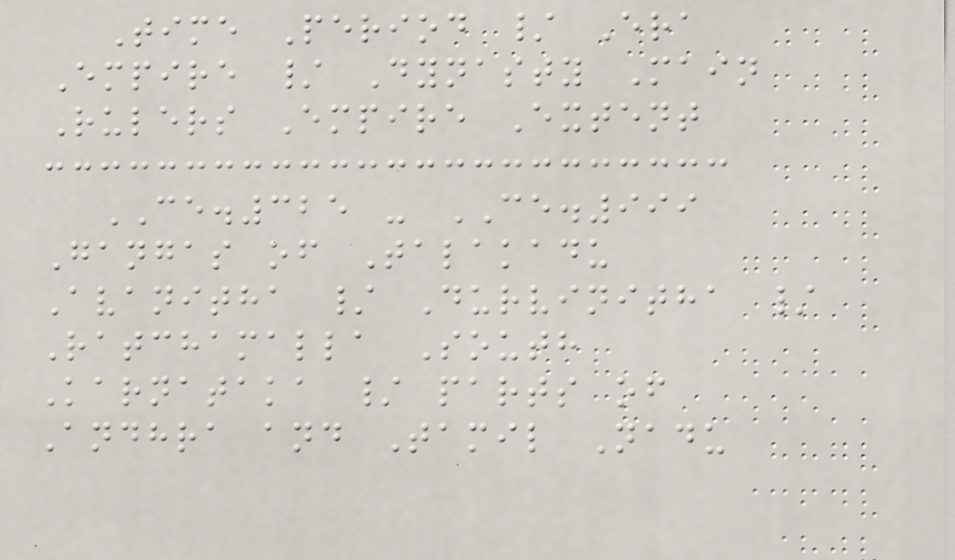Time Period / Era
Empire / Dynasty Main
Rulers Empire Extent
CE.325 - CE.999
Gangas of Talakadu
Avanitha / Durvinitha /
Ratchamalla South
Karnataka / parts of
Andhra and Tamil Nadu
